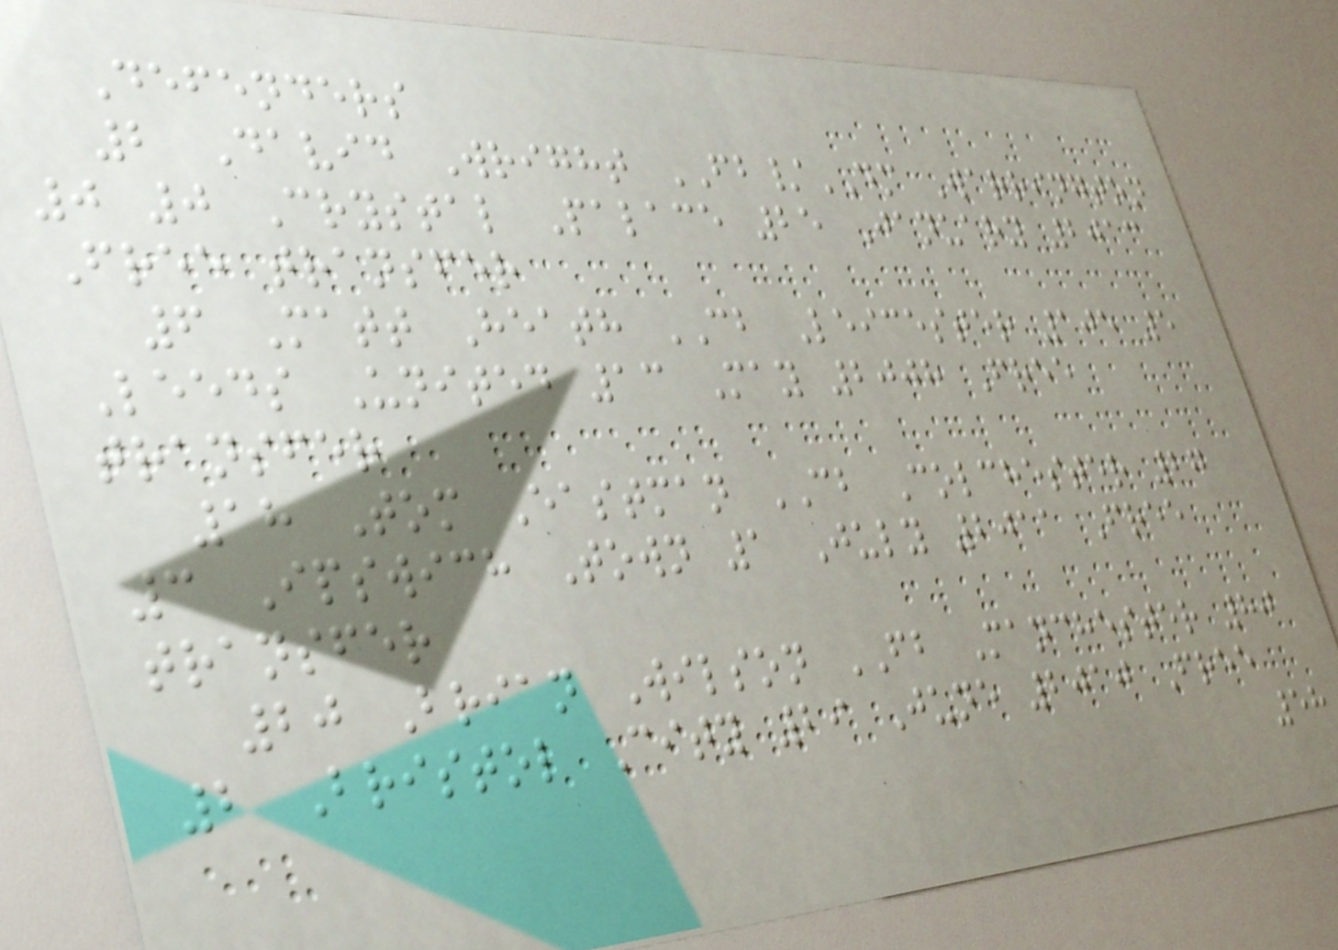Defenders
2 David Wright FB/DM Warrington
0 0 Crystal Palace 25 January 2013
Free transfer
6 Matt Heath CB Leicester 105 5
Leeds United 13 May 2008 Free
transfer
18 Tom Eastman CB Colchester 27
3 Ipswich Town 1 July 2011 Free
transfer
20 Brian Wilson FB Manchester 80
2 Bristol City 29 June 2010 Free
58
